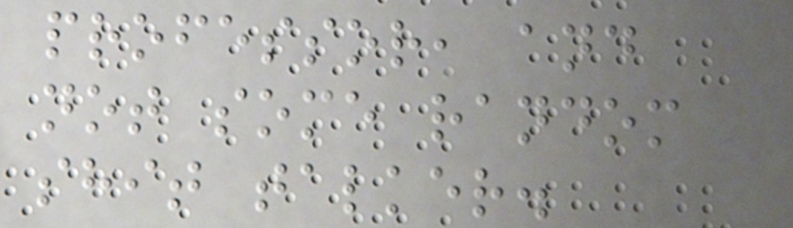professor, and
not some random
shit talker.
